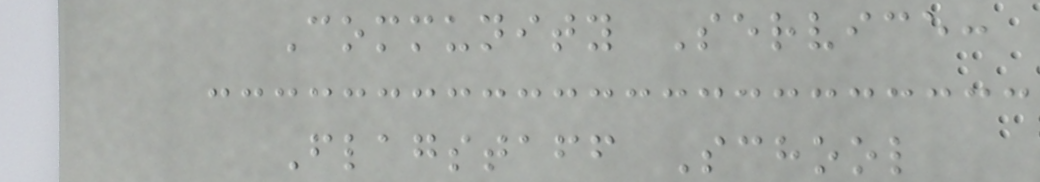Community Service:
Flagstaff School
